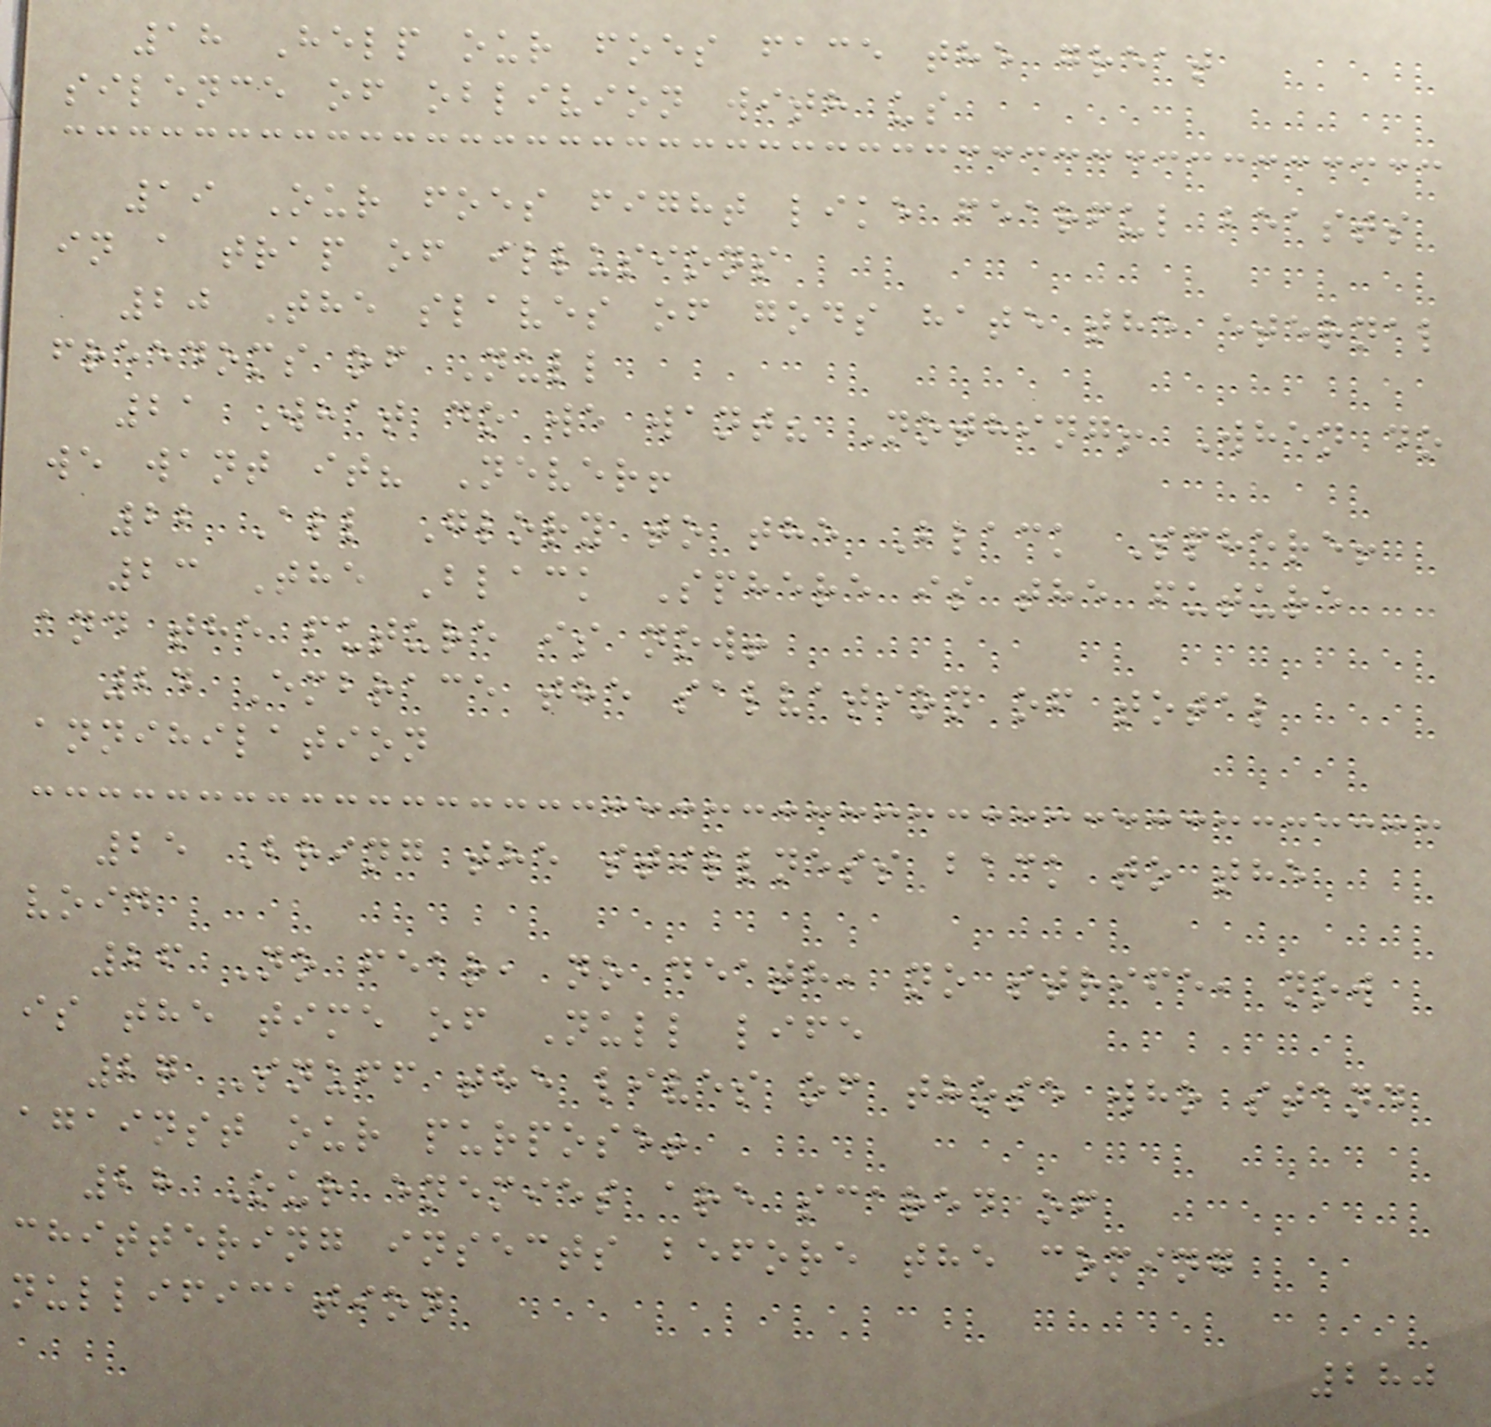18 Help our foes face the great
silence of oblivion with us
19 Our foes fight like fearful beasts
in a trap of illusions
20 The slaves of gods hate the eternal
freedoms of Null
21 What do we want? Nothing! When do
we want it? Never!
22 All Glory to the Black Sphere!
23 The Black Sphere is the future
and the future is now!
24 Embrace the salvation of total
annihilation
25 Bring the stillness back to the
void
26 No fear, no death, no strife, now
is the time of Null life
27 Snuff the lives of those who stand
against our purpose!
28 Our enemies are scared of
chittering insects before the coming
nullification
280
